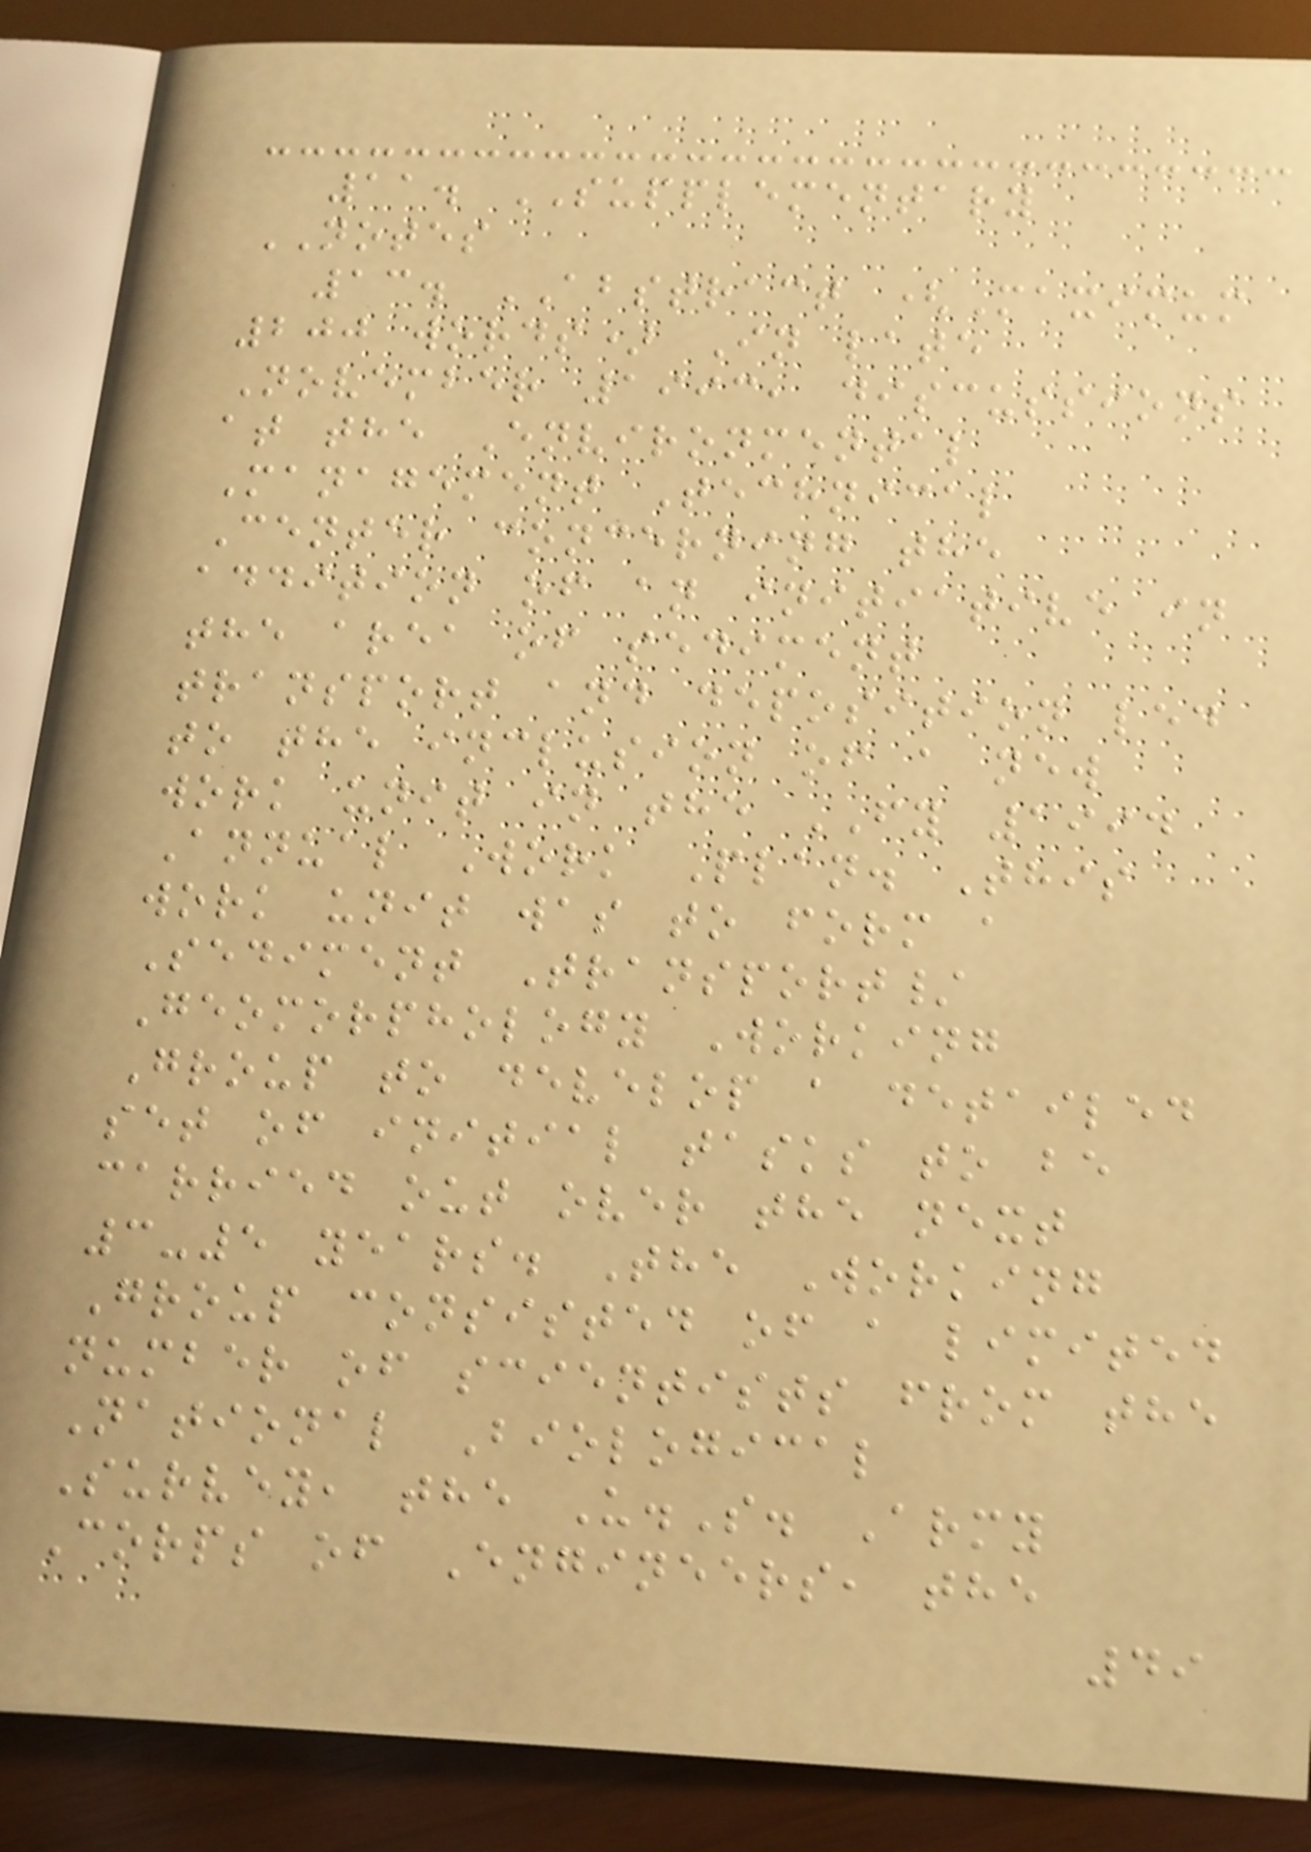11. SUPPLEMENTARY
NOTES
13. ABSTRACT (Maximum
200 words) In late
November 1993, discussions
at the Environmental
Management Technical
Center concerning the
addition of an initiative in
the area of sediment
transport and deposition led
to the inclusion of a new
work unit in the FY 1994
Annual Work Plan. This
work unit was to form a
Sediment Transport/
Geomorphology Working
Group to develop a detailed
set of initial tasks to be
carried out over the next
3-5 years. The Working
Group consisted of a limited
number of scientists from the
National Biological
Survey, the U.S. Army
Corps of Engineers, the
49
